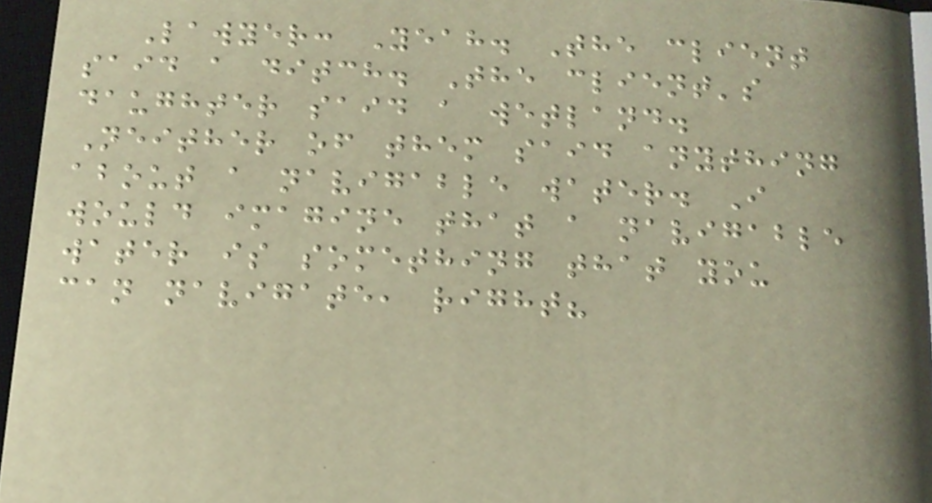Lawyer: Yeah. The client
said a ditch. The client's
daughter said a wetland.
Neither of them said anything
about a navigable water. I
would imagine that a navigable
water is something that you
can navigate, right?
